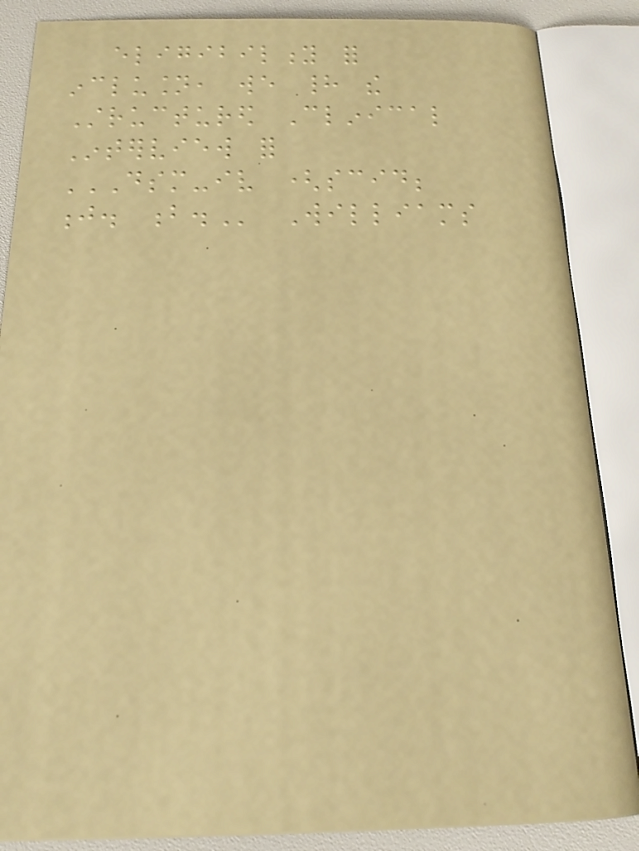eligibility for
inclusion, we had the
Structured Clinical
Interview for
DSM-IV (SCID;
J. B. Williams
